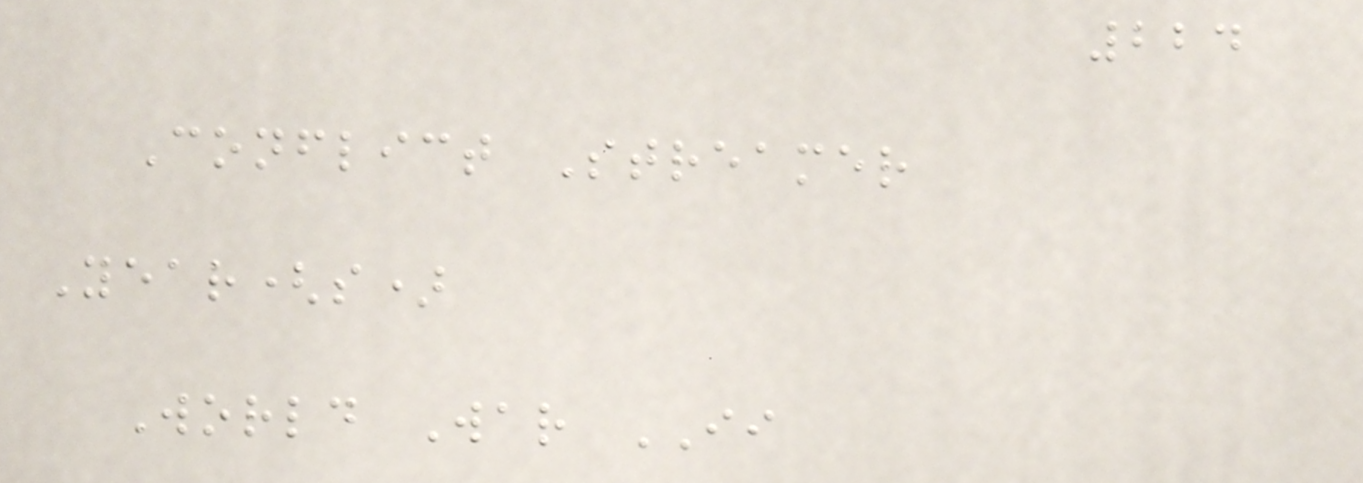224
Conflict Streamer
Year(s)
World War II
